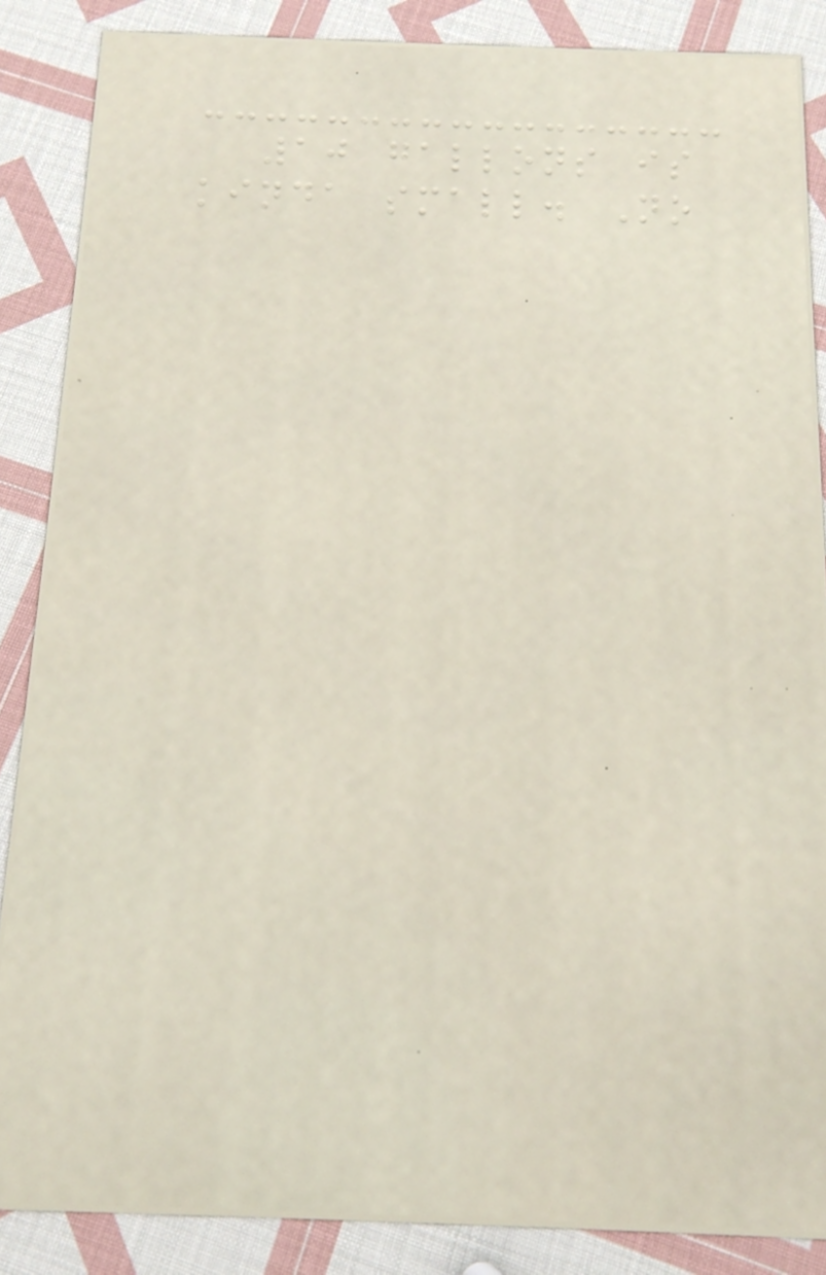10 gallons is
kinda small. No
